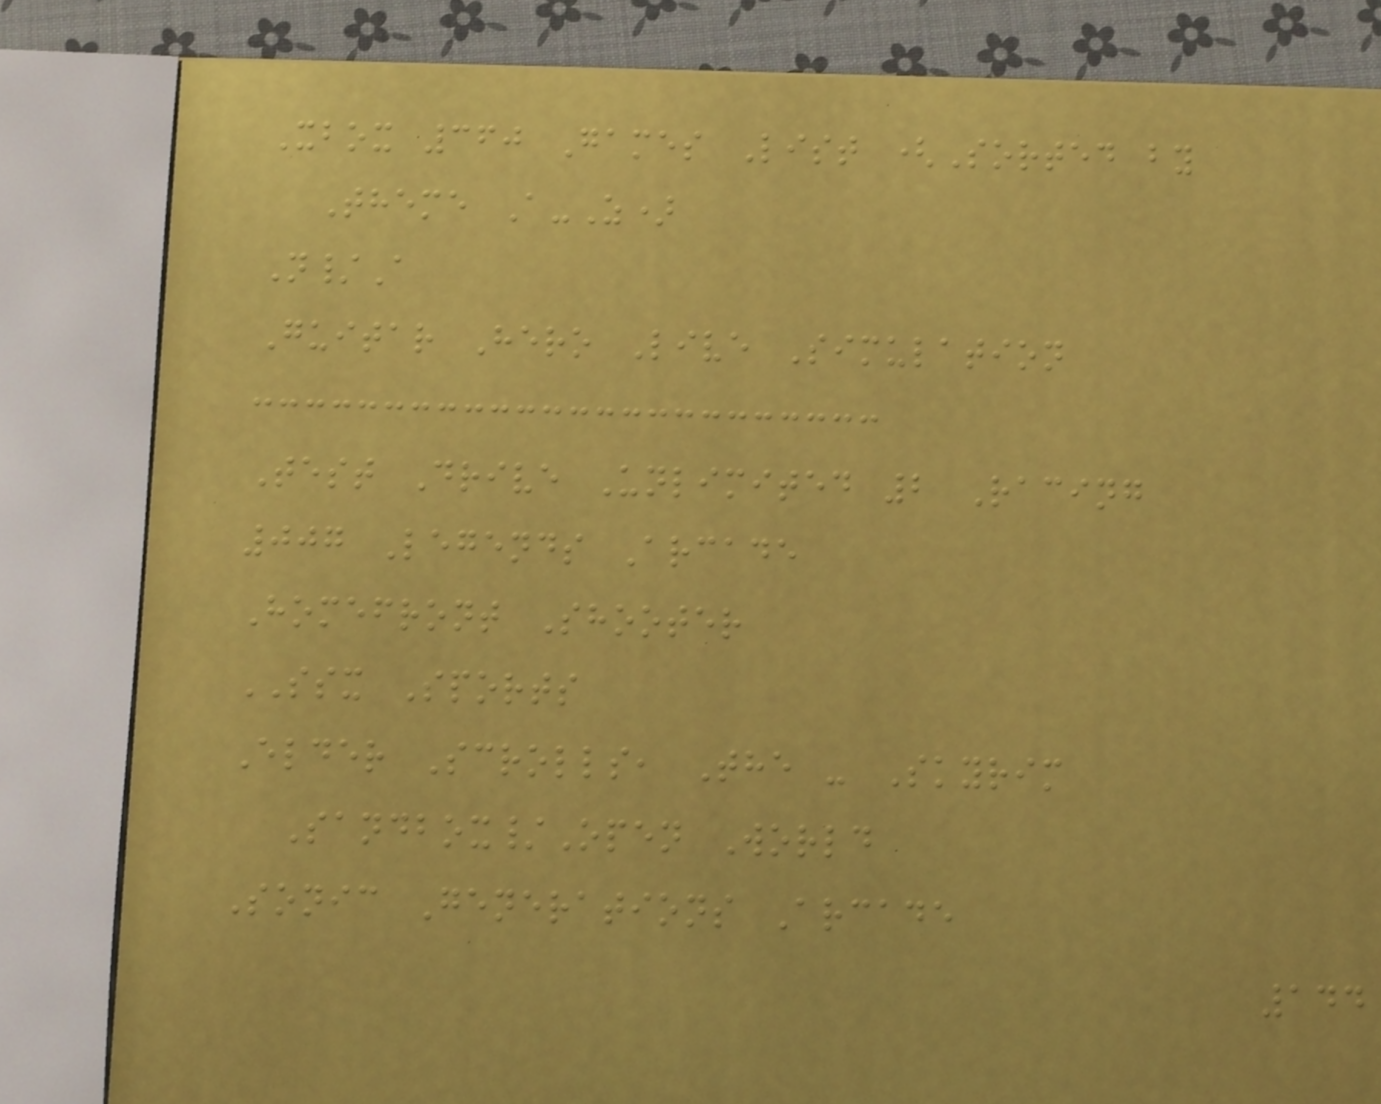Xbox 360 Games List (Sorted by
Theme A-Z)
N/A
Guitar Hero Live Simulation
Test Drive Unlimited 2 Racing
007 Legends Arcade
Homefront Shooter
SSX Sports
Elder Scrolls, The - Skyrim
Sandbox/Open World
Sonic Generations Arcade
144
